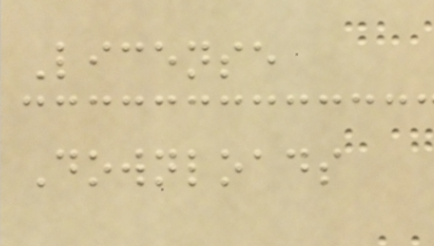License
Downloads
